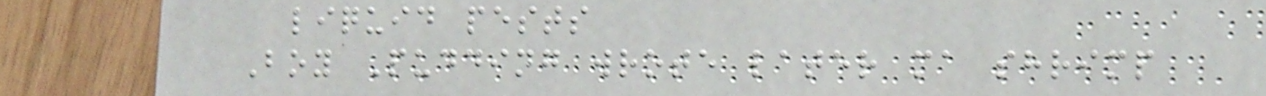liquid pests
Boy Pudding wrote later ma shrimp
